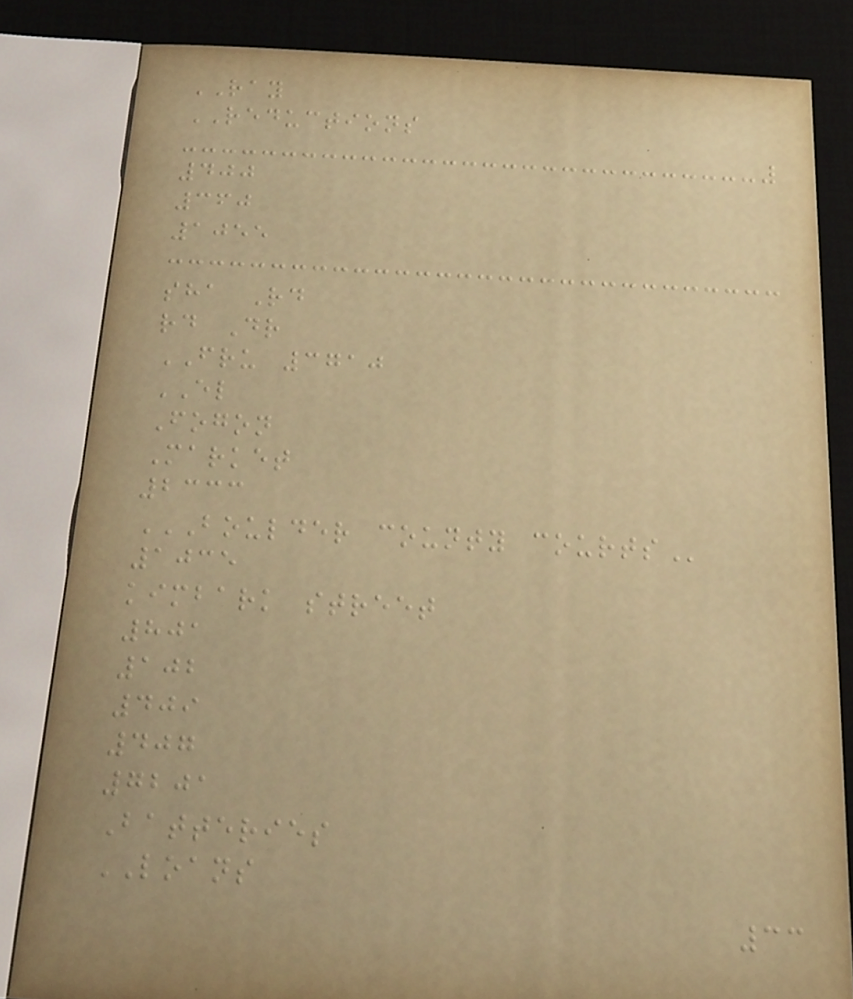RAY
REDUCTIONS
400
360
1055
sha Rd
rd Dr
FRU 3710
EL
Fogon
Market
2333
BOULDER COUNTY COURTS
1035
kimbark street
801
102
409
407
7201
Batteries
LOANS
33
